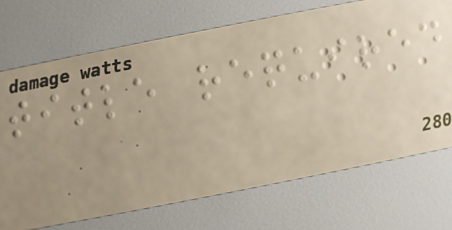title required
